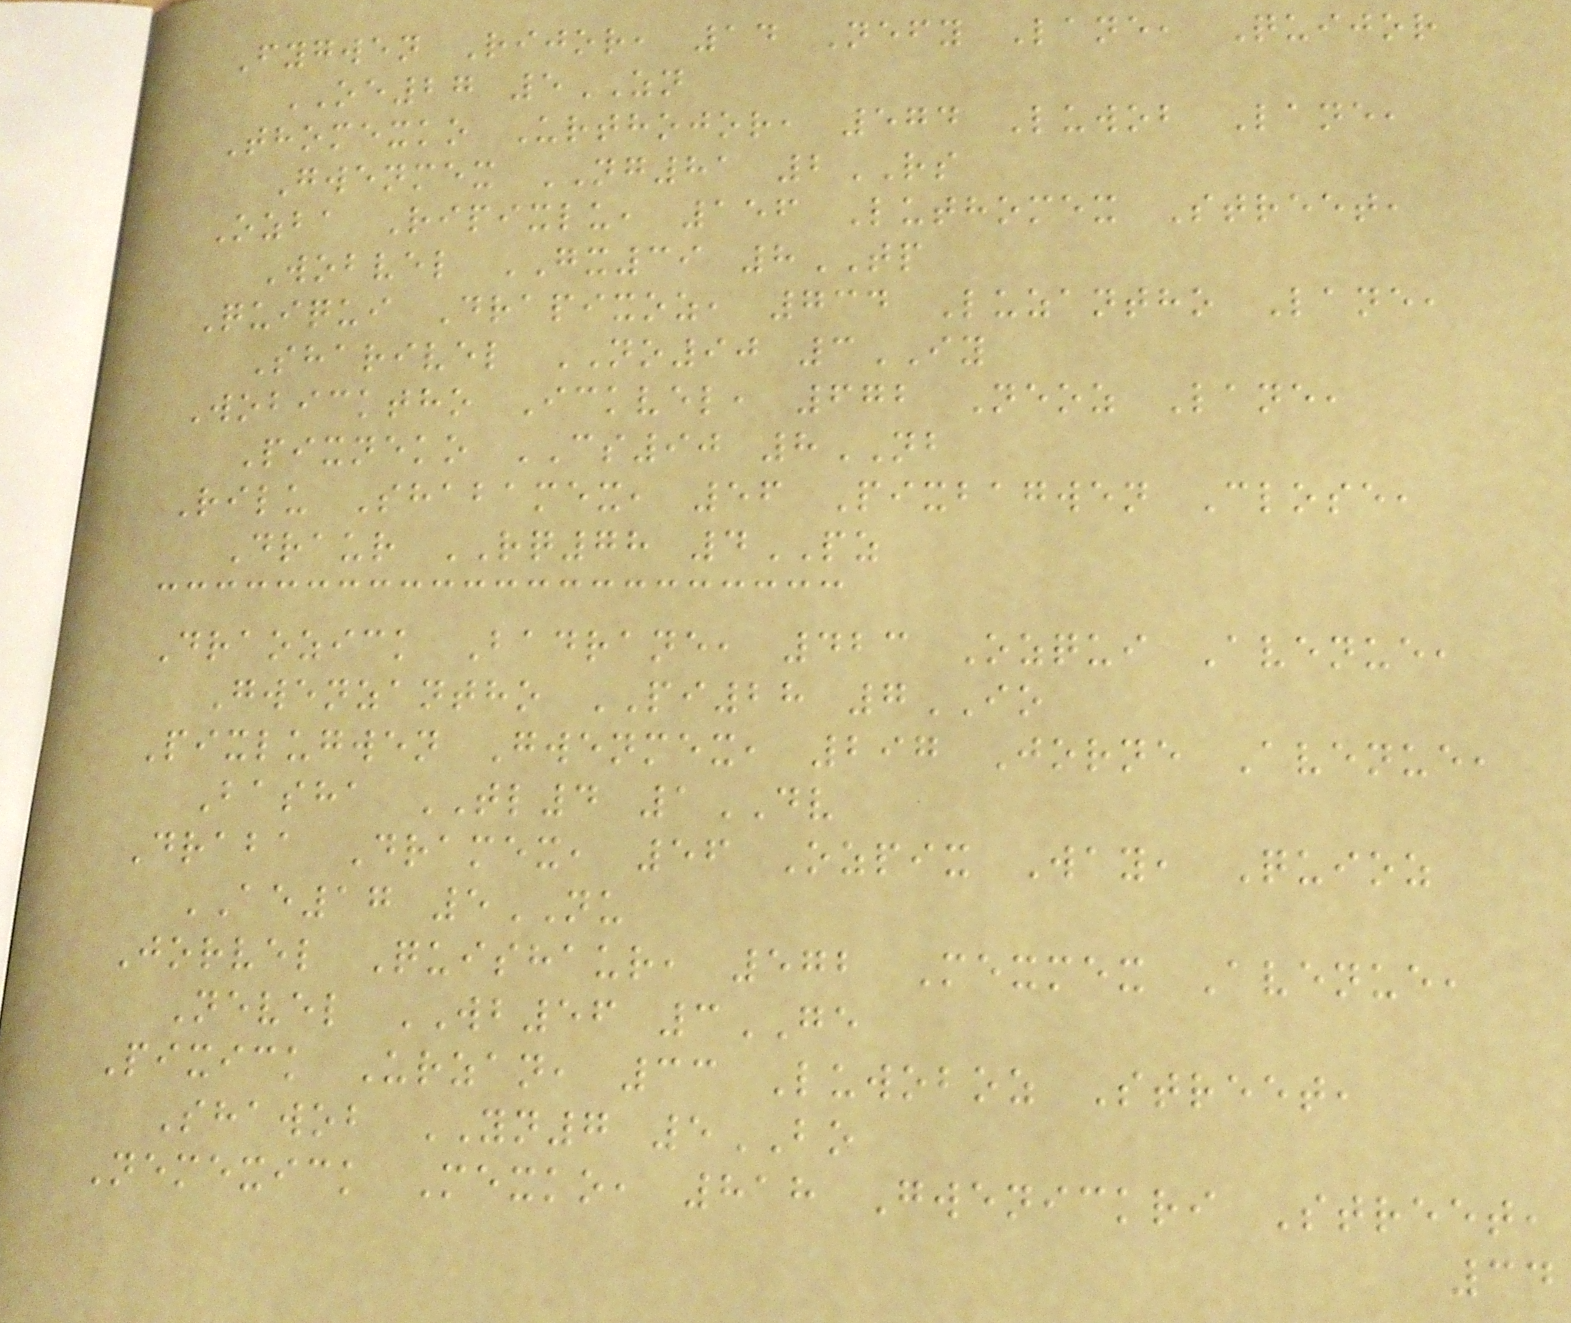Fygwen Rijor, 14 Nefy Lane, Quijor
OE27 5ZN
Thomexko Urthojor, 574 Luwob Lane,
Gwenmex NG81 2RS
Ozba Ripixlu, 156 Luthomex Street,
Wobvel GX39 8TP
Quiqui Drapixoz, 734 Luzantho Lane,
Sharivel NO90 3IY
Wobicktho Ickvel, 672 Neoz Lane,
Pixneko CS90 8NB
Rilu Shabamex, 56 Pixbagwen Close,
Draur RQ78 4PZ
Draozick Badrane, 423 Ozqui Avenue,
Gwenzantho PI28 7IO
Pixlugwen Gwenmex, 297 Jorne Avenue,
Basha TL4 1DV
Draba Dramex, 56 Ozpix Way, Quioz
AE17 5NU
Jorvel Quishaur, 572 Mexmex Avenue,
Nevel WB56 3GE
Pixick Urzan, 33 Luwoboz Street,
Shawob YN7 5BO
Nemexick Mexko, 818 Gwenickri Street,
34
